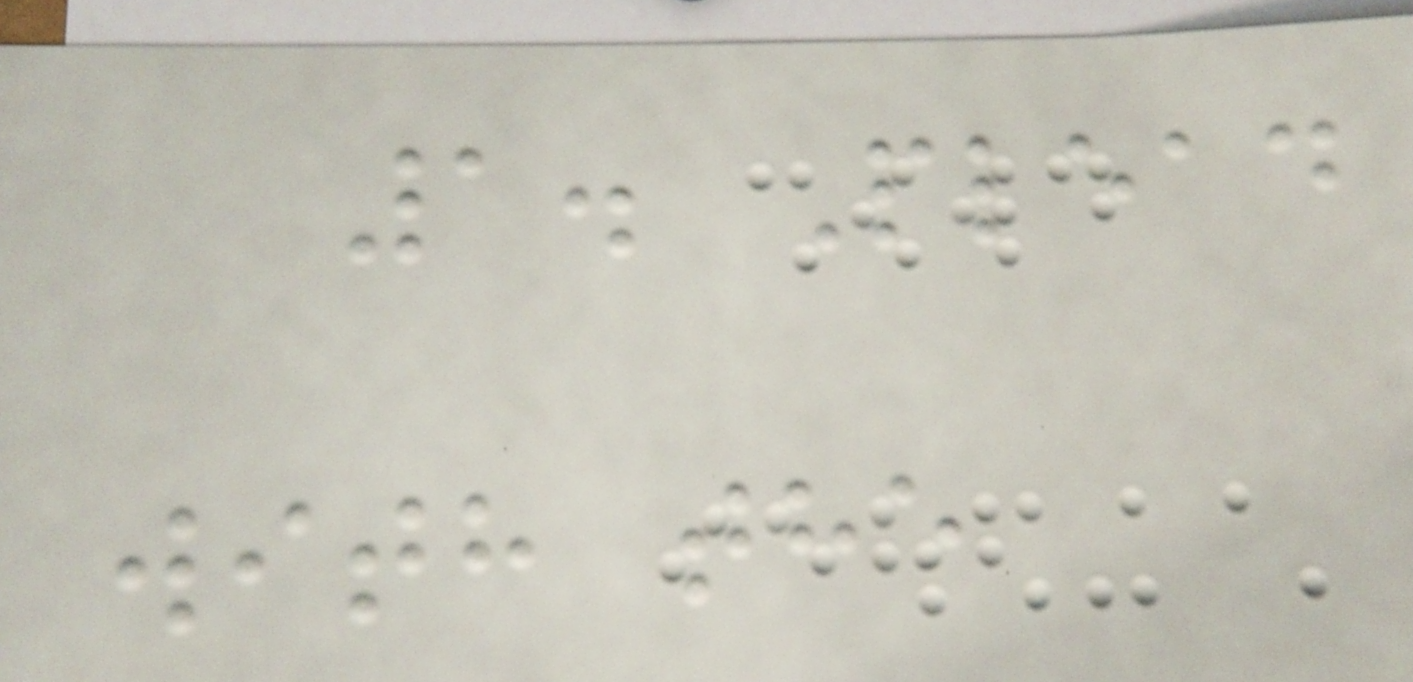1. Plead
with the
